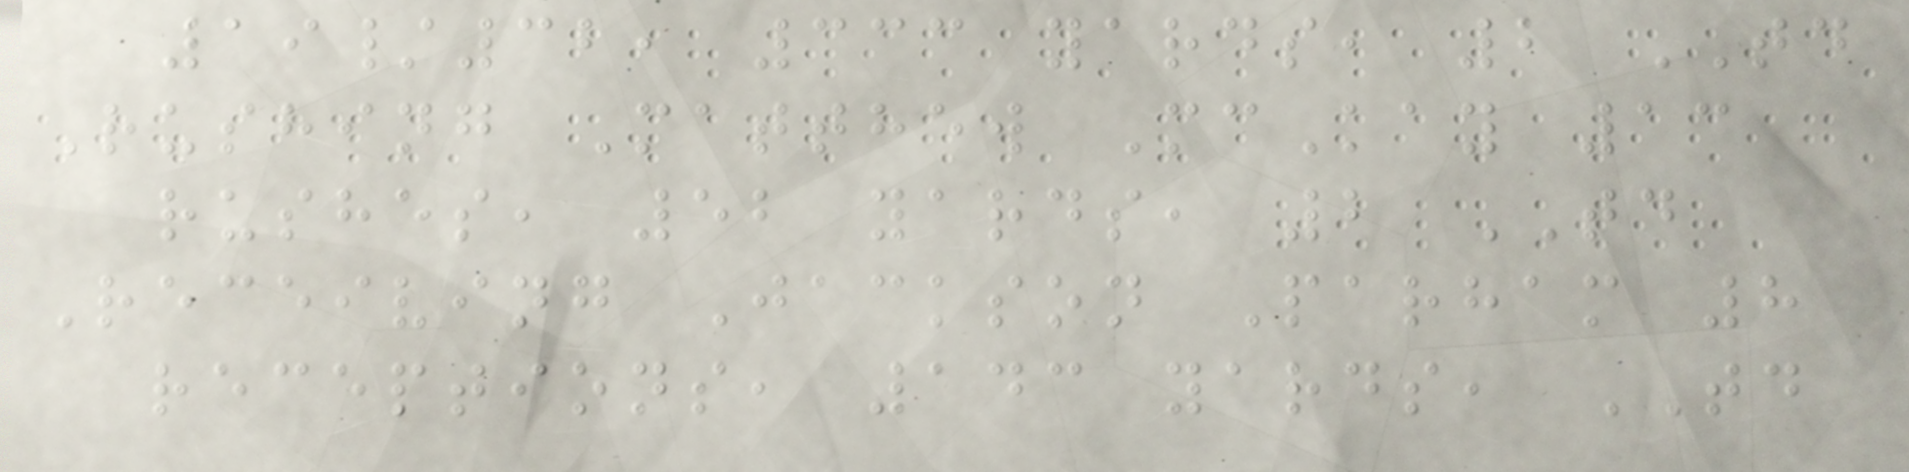19/32, 333 yards, 2 TD
Rushing Matthew McKay 13
rushes, 52 yards, 2 TD
Receiving Jackson Parham 8
receptions, 143 yards, TD
